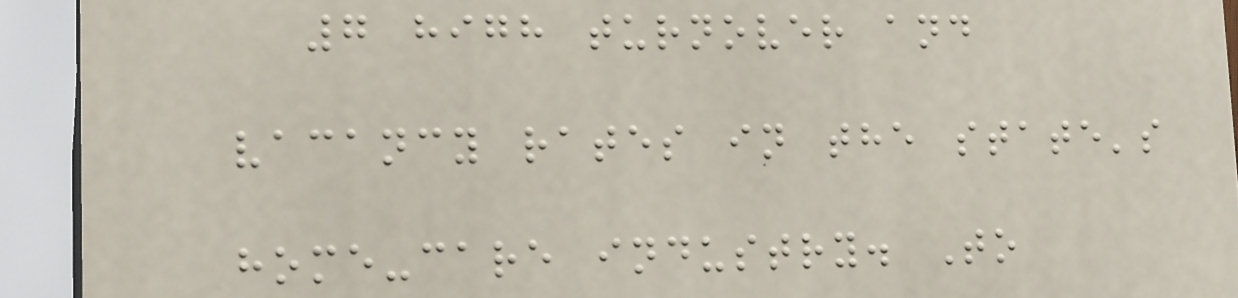7 high turnover and
vacancy rates in the state's
home-care industry. To
